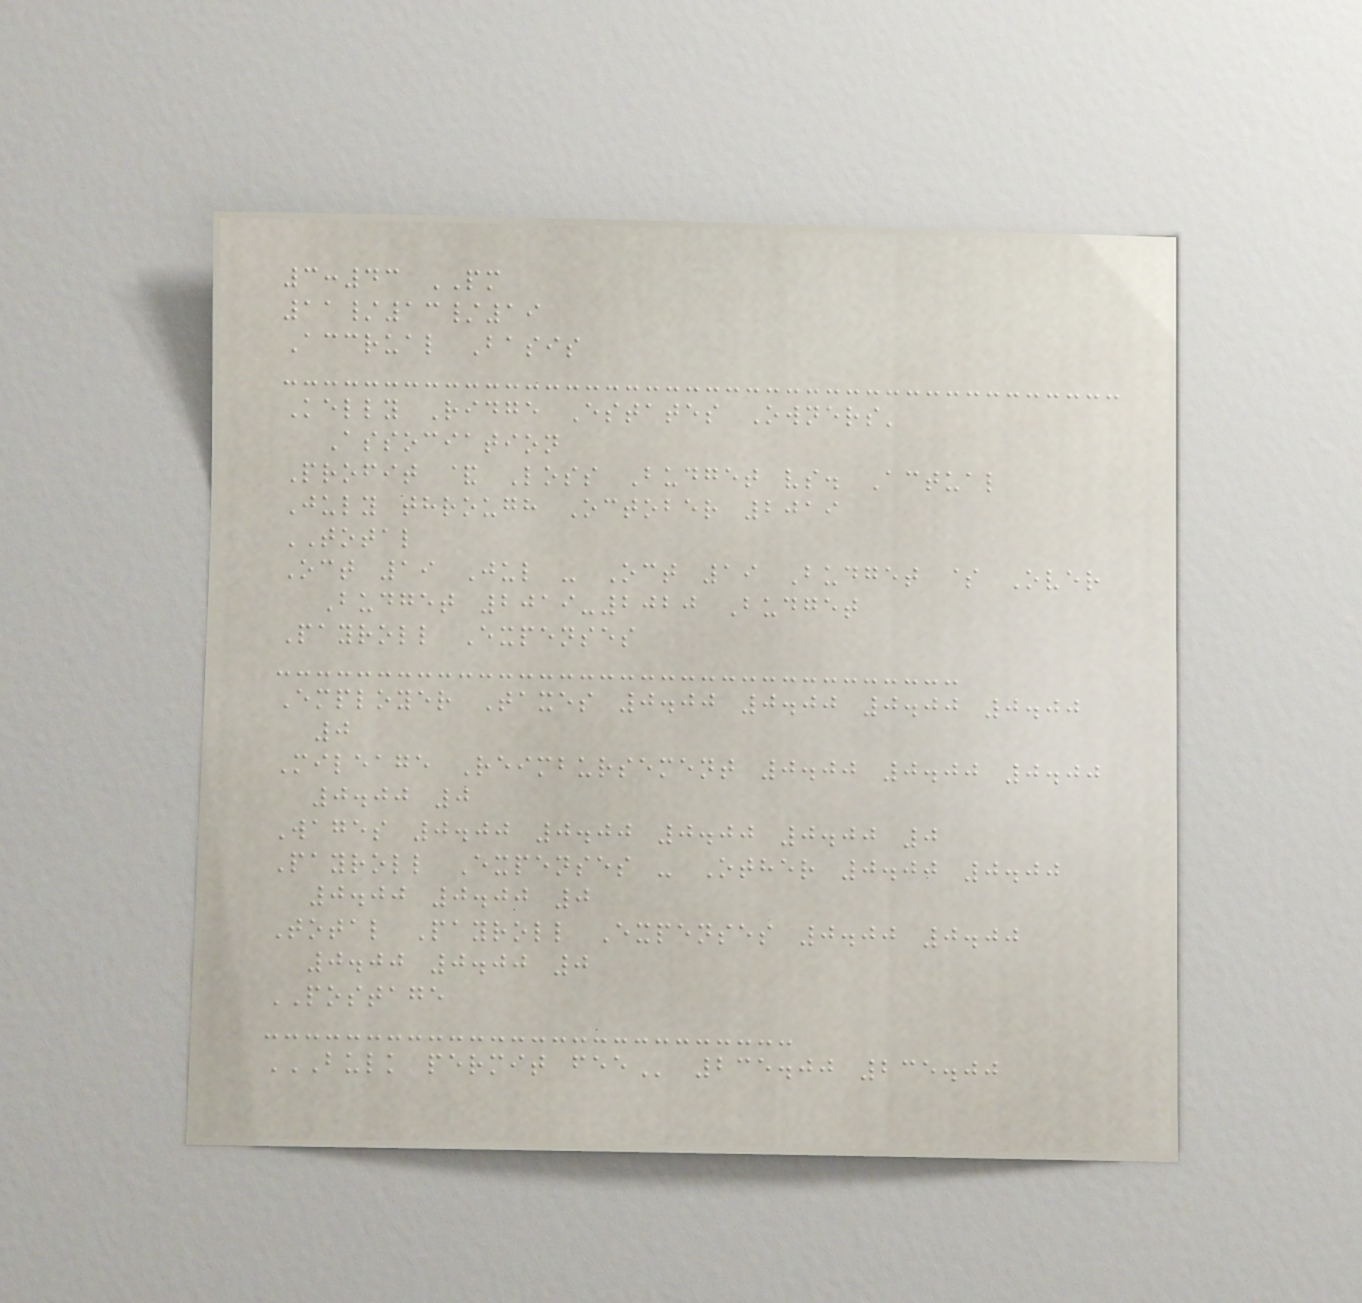3:43 PM
11/13/19
Accrual Basis
Kelly Ridge Estates Owners'
Association
Profit & Loss Budget vs. Actual
July through October 2019
TOTAL
Oct 19 Jul - Oct 19 Budget $ Over
Budget 2019-2020 Budget
Payroll Expenses
Employer Taxes 0.00 0.00 0.00 0.00
0
Mileage Reimbursement 0.00 0.00 0.00
0.00 0
Wages 0.00 0.00 0.00 0.00 0
Payroll Expenses - Other 0.00 0.00
0.00 0.00 0
Total Payroll Expenses 0.00 0.00
0.00 0.00 0
POSTAGE
BULK PERMIT FEE 235.00 235.00
